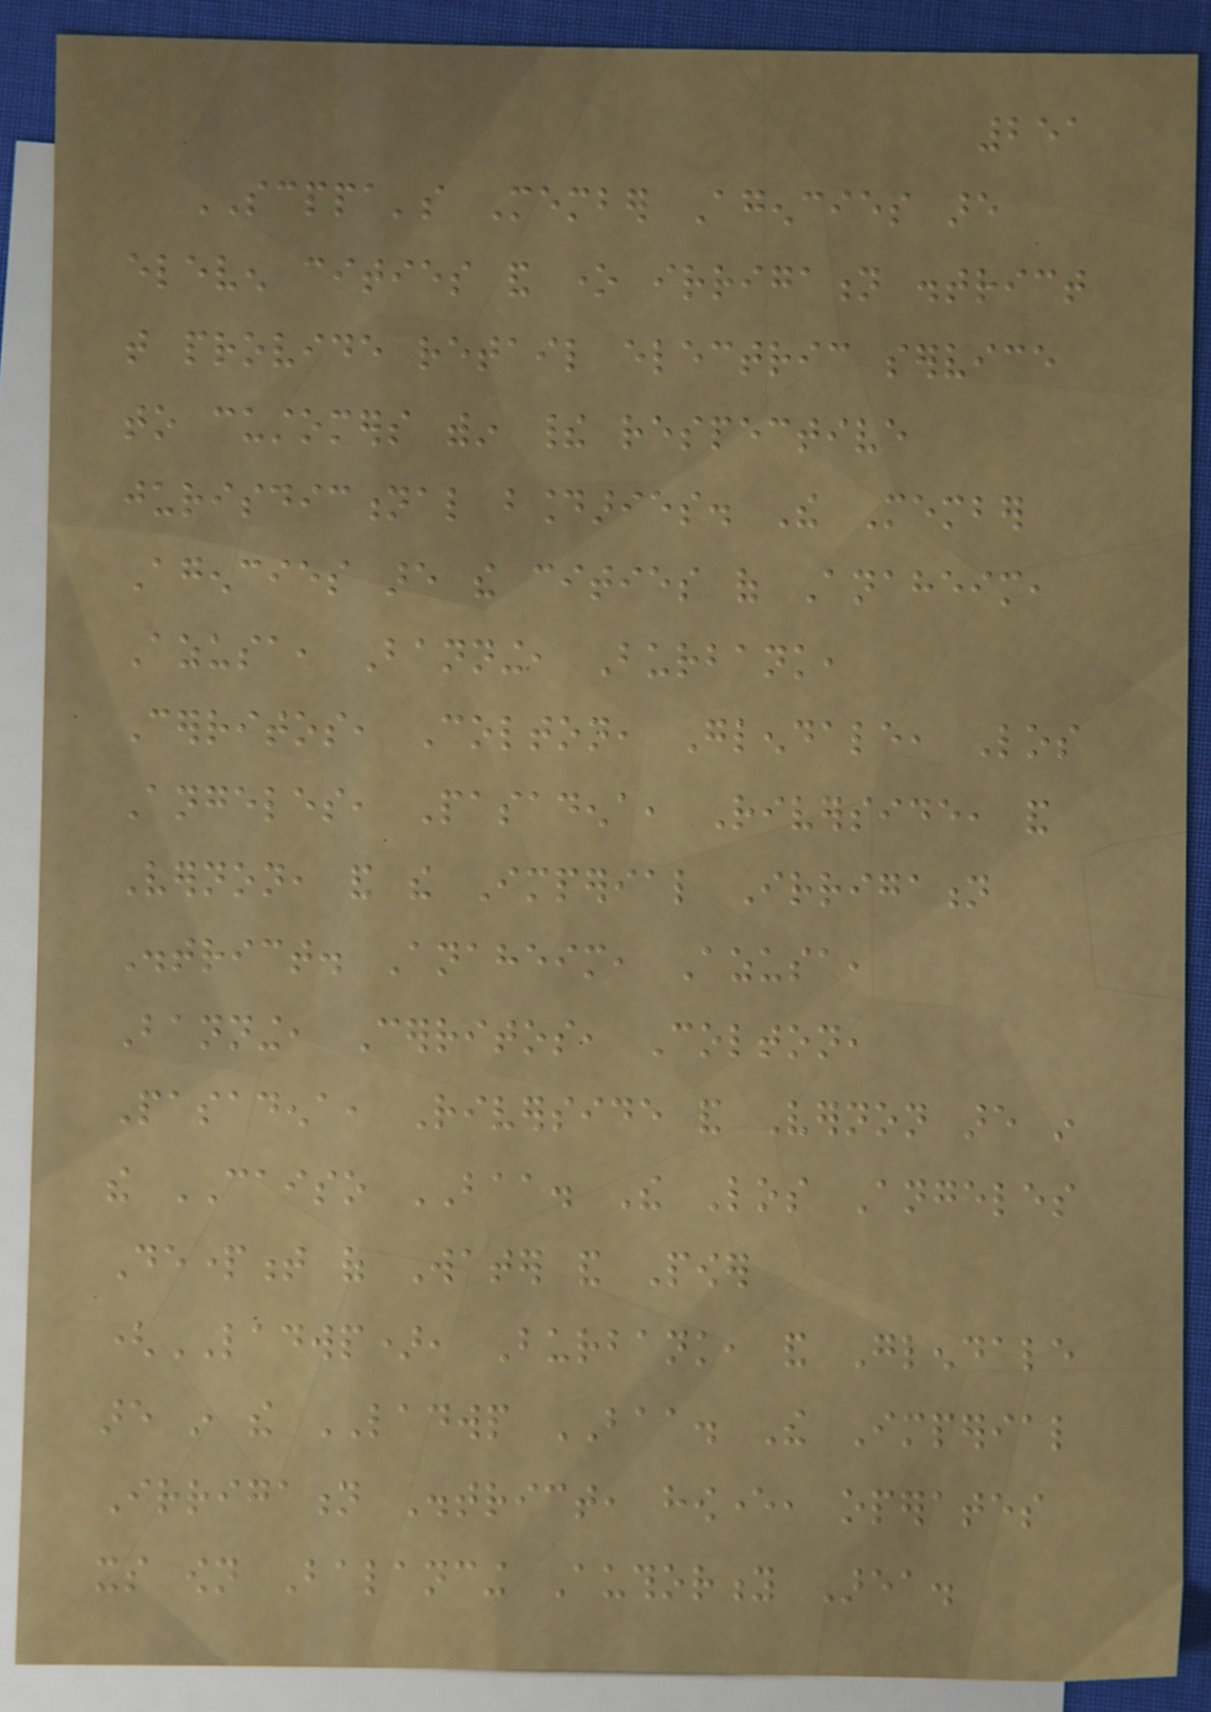251
SCPPA's Member Agencies are
eleven cities and one irrigation district
that provide retail electric service
to customers within their respective
jurisdictional boundaries. The Member
Agencies are the cities of Anaheim,
Azusa, Banning, Burbank,
Cerritos, Colton, Glendale, Los
Angeles, Pasadena, Riverside, and
Vernon, and the Imperial Irrigation
District. Anaheim, Azusa,
Banning, Cerritos, Colton,
Pasadena, Riverside and Vernon are in
the CAISO BAA. The Los Angeles
Department of Water and Power
(LADWP), Burbank, and Glendale
are in the LADWP BAA. The Imperial
Irrigation District, however, operates
its own Balancing Authority Area.
